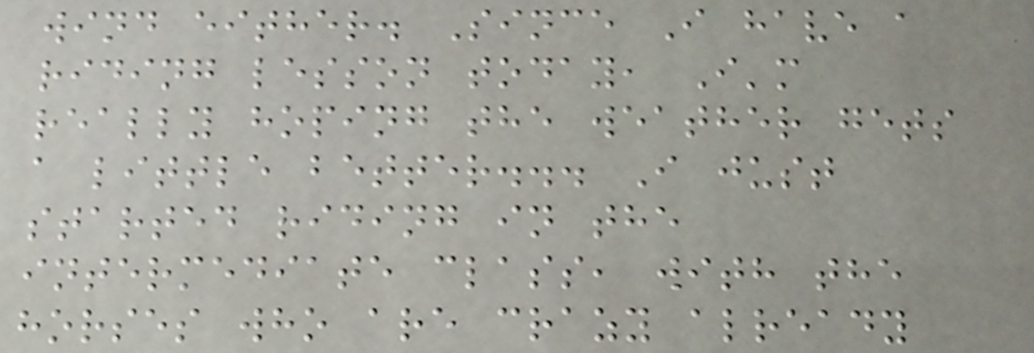wind either. Since I have a
riding lesson today, I'm
really hoping the weather gets
a little better... I just
started riding in the
intermediate class, with the
horses who are crazy already
